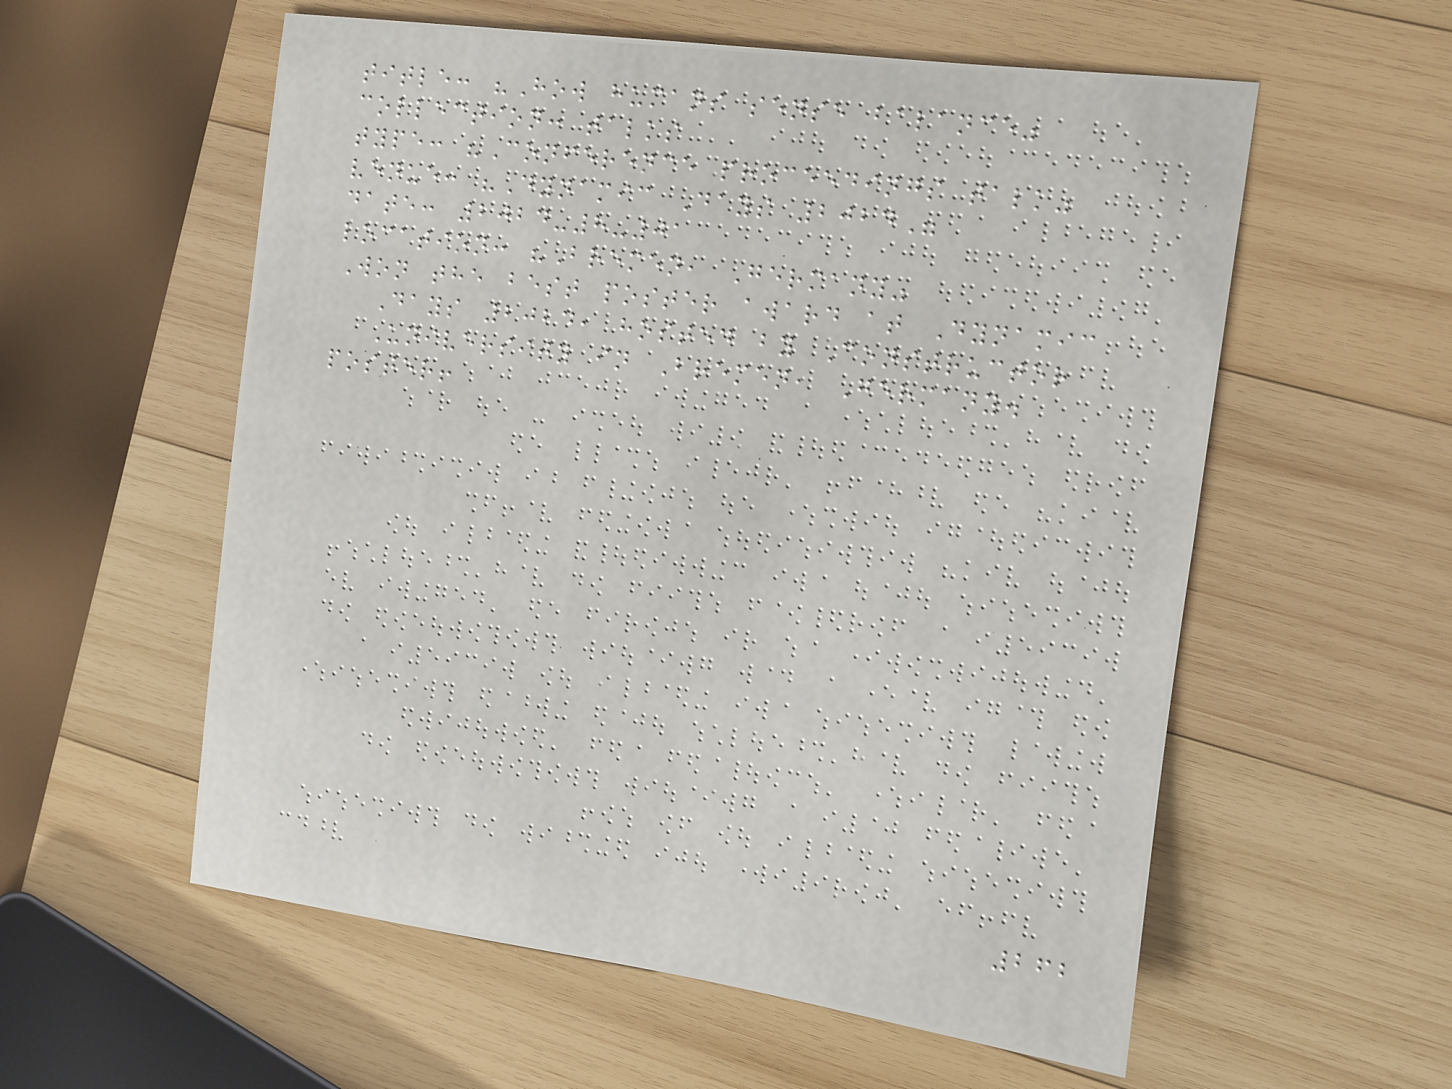title: "How humans sense balance"
collection: talks
type: "Conference proceedings talk"
venue: "Dynamic Days 2024"
date: 2024-8-01
location: "Bremen, Germany"
Won the best poster award at Dynamic
Days 2024, hosted by Constructor
University in Bremen, Germany.
poster!
262
